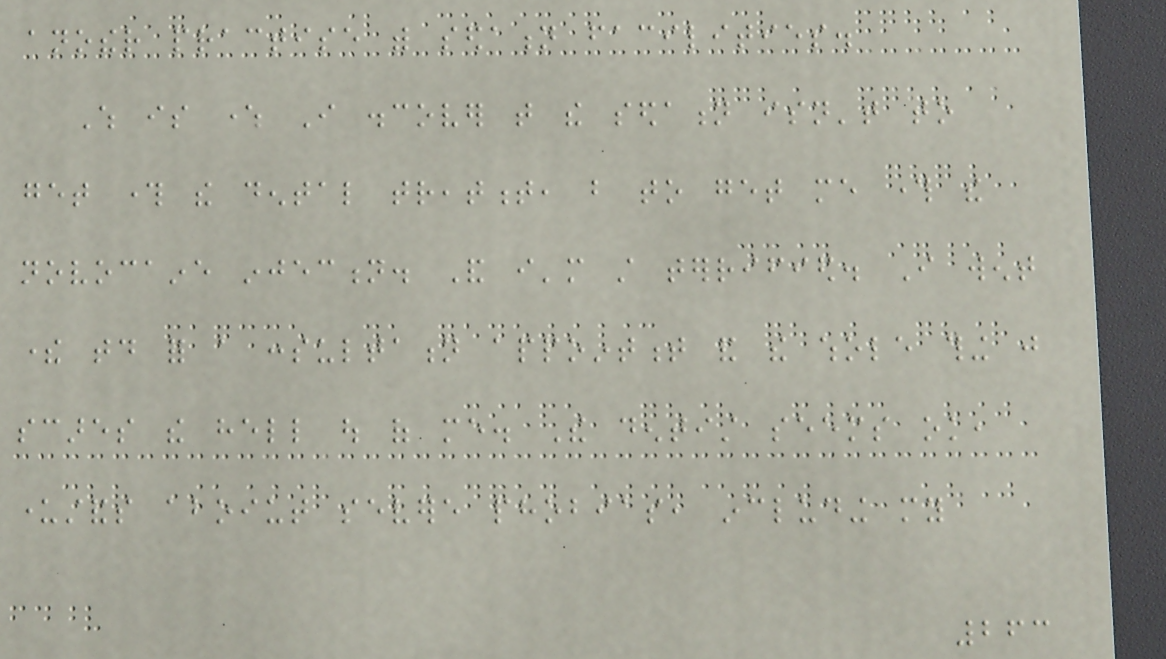another practise with sedation facilities.
Which is where I discover that the sedation isn't to
get through the dental treatment, but to get me through the
novocaine injection. And i'm still terrified. I went
there today for a consultation appointment and the whole thing just
scares the hell out of me. The dentist seems ok,
understands aboiut severe phobias, including my
263
